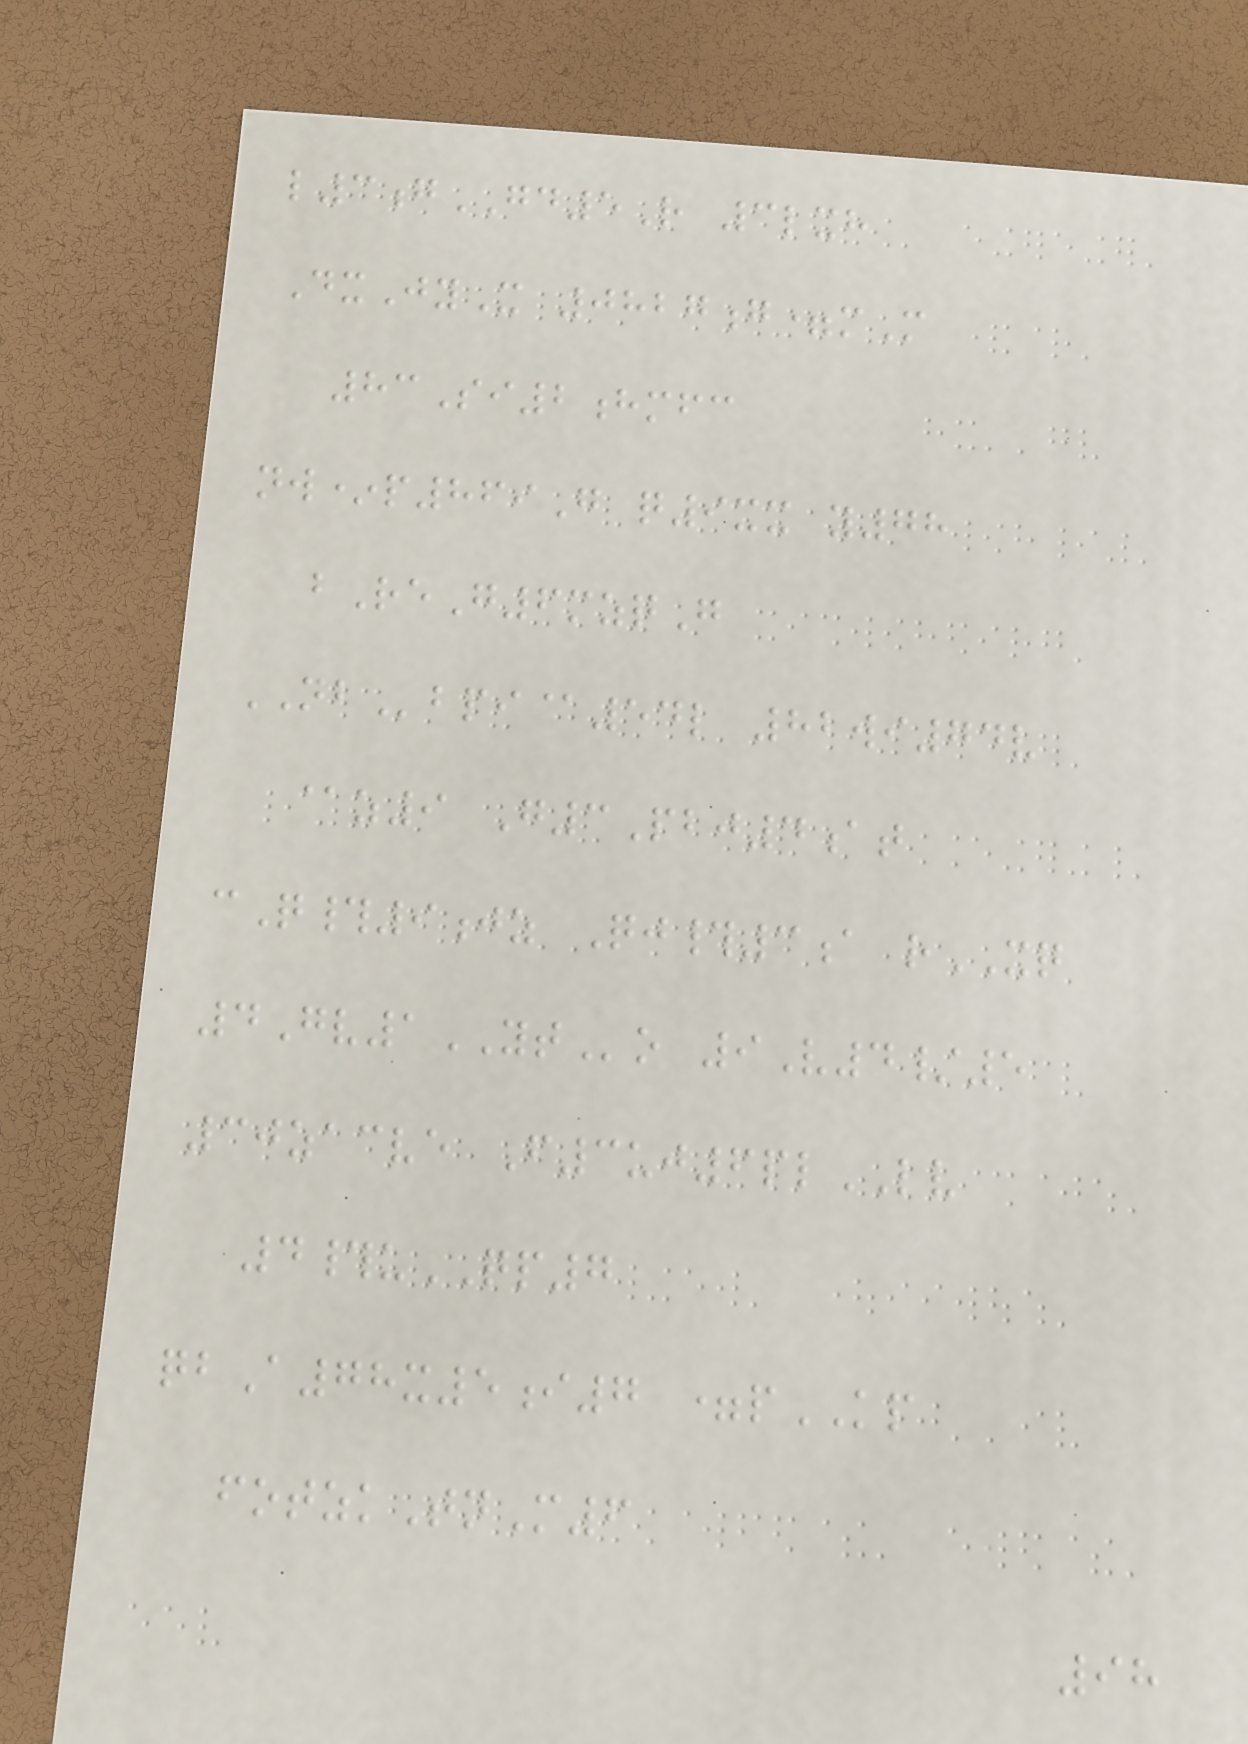l3gGD5R 3lxh
DxJyX 0827g=mM
83Si2hmfc
nw*p869G q9xx y78
bReG6mzqG
NBbpi@54l 82wi74v
@z9 G3Pbj4at
cQ#9jz Qj#3a rXQ
4Gv1YTo 9V4/5
30zacve F3uj6plLV
4#uQP7
qbA78x5i7 =pKP
fotzkTnM6
98
